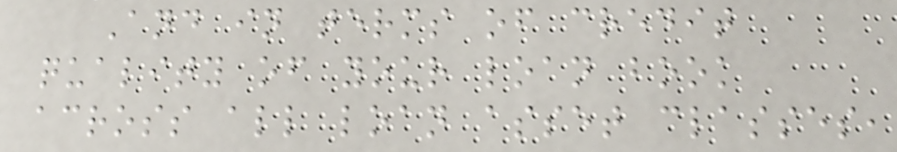And in terms of credit
quality of your loan book
across all loan asset classes,
